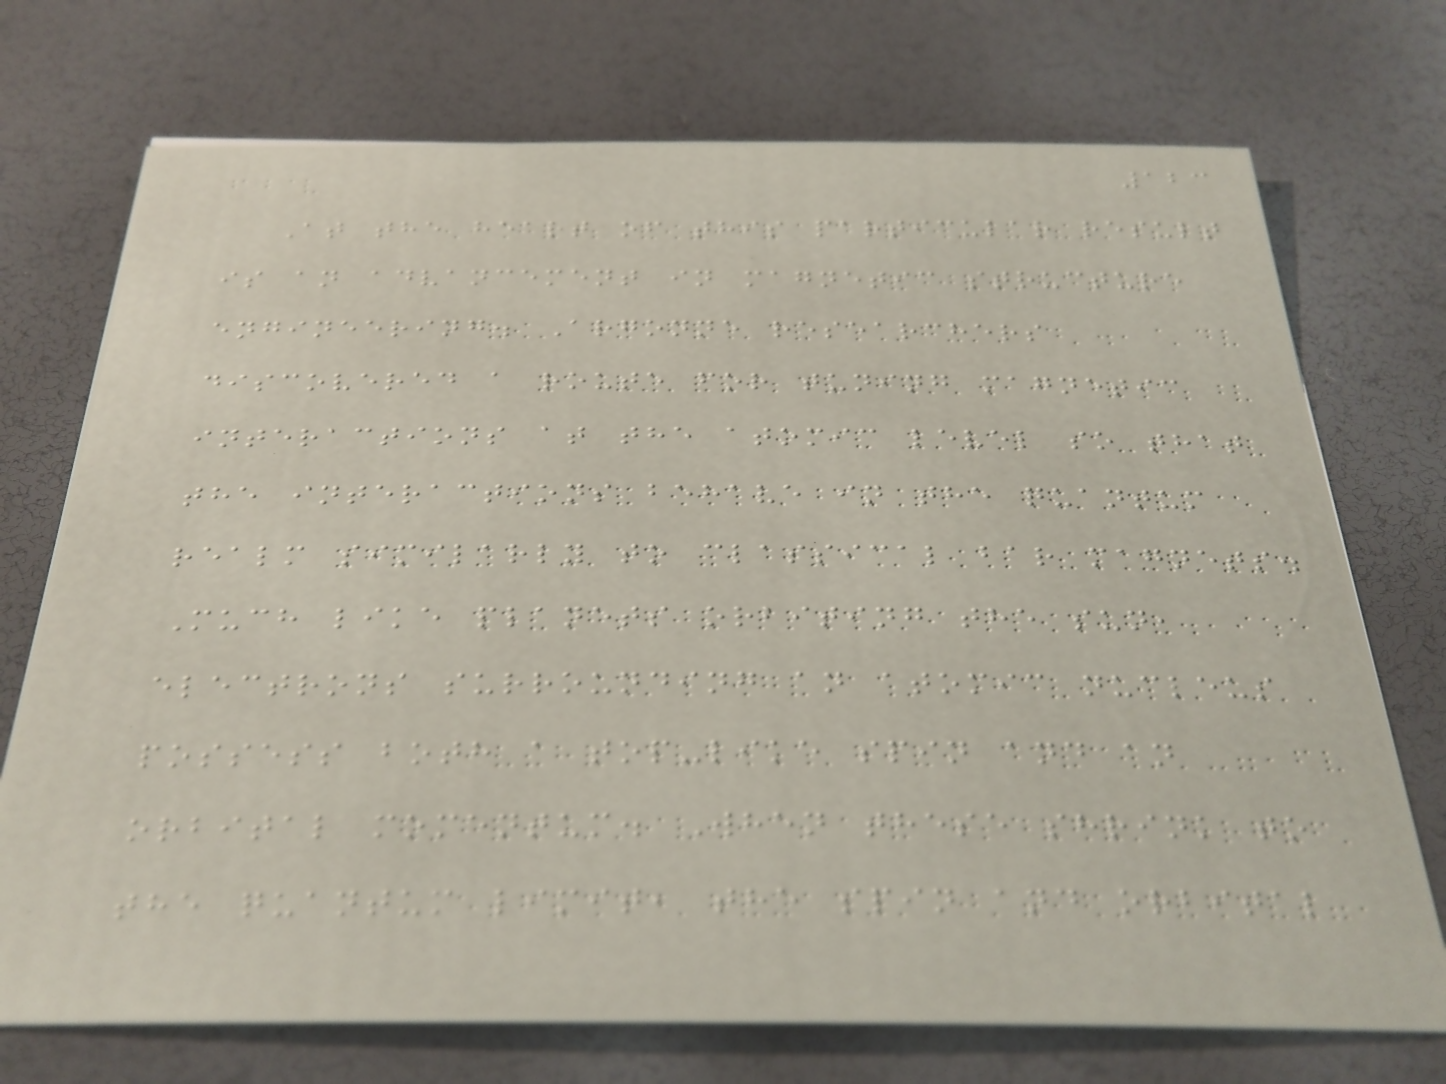123
At the heart of this particular result
is an advancement in magnetic structure
engineering. Argonne researchers
discovered a route for tuning magnetic
interactions at the atomic level so that
the interactions behave in the quantum
realm similarly to classical bar magnets.
Much like planets orbiting the sun,
electrons surrounding an atomic nucleus
possess both a top-like spin and an
orbital momentum. When these shrink to
the quantum limit, the spin and orbital
